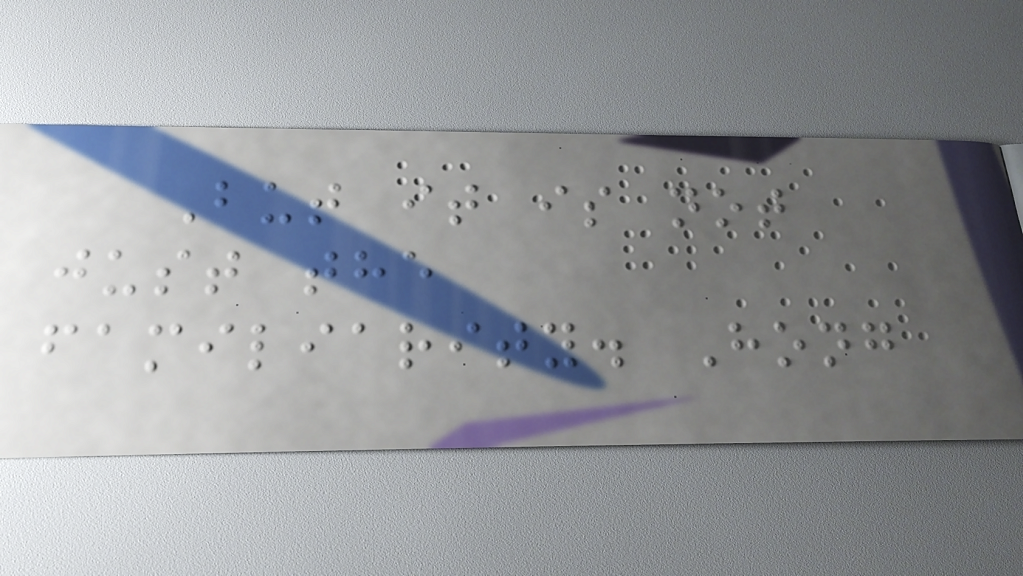But it is not
just the
familiarity. Hong
